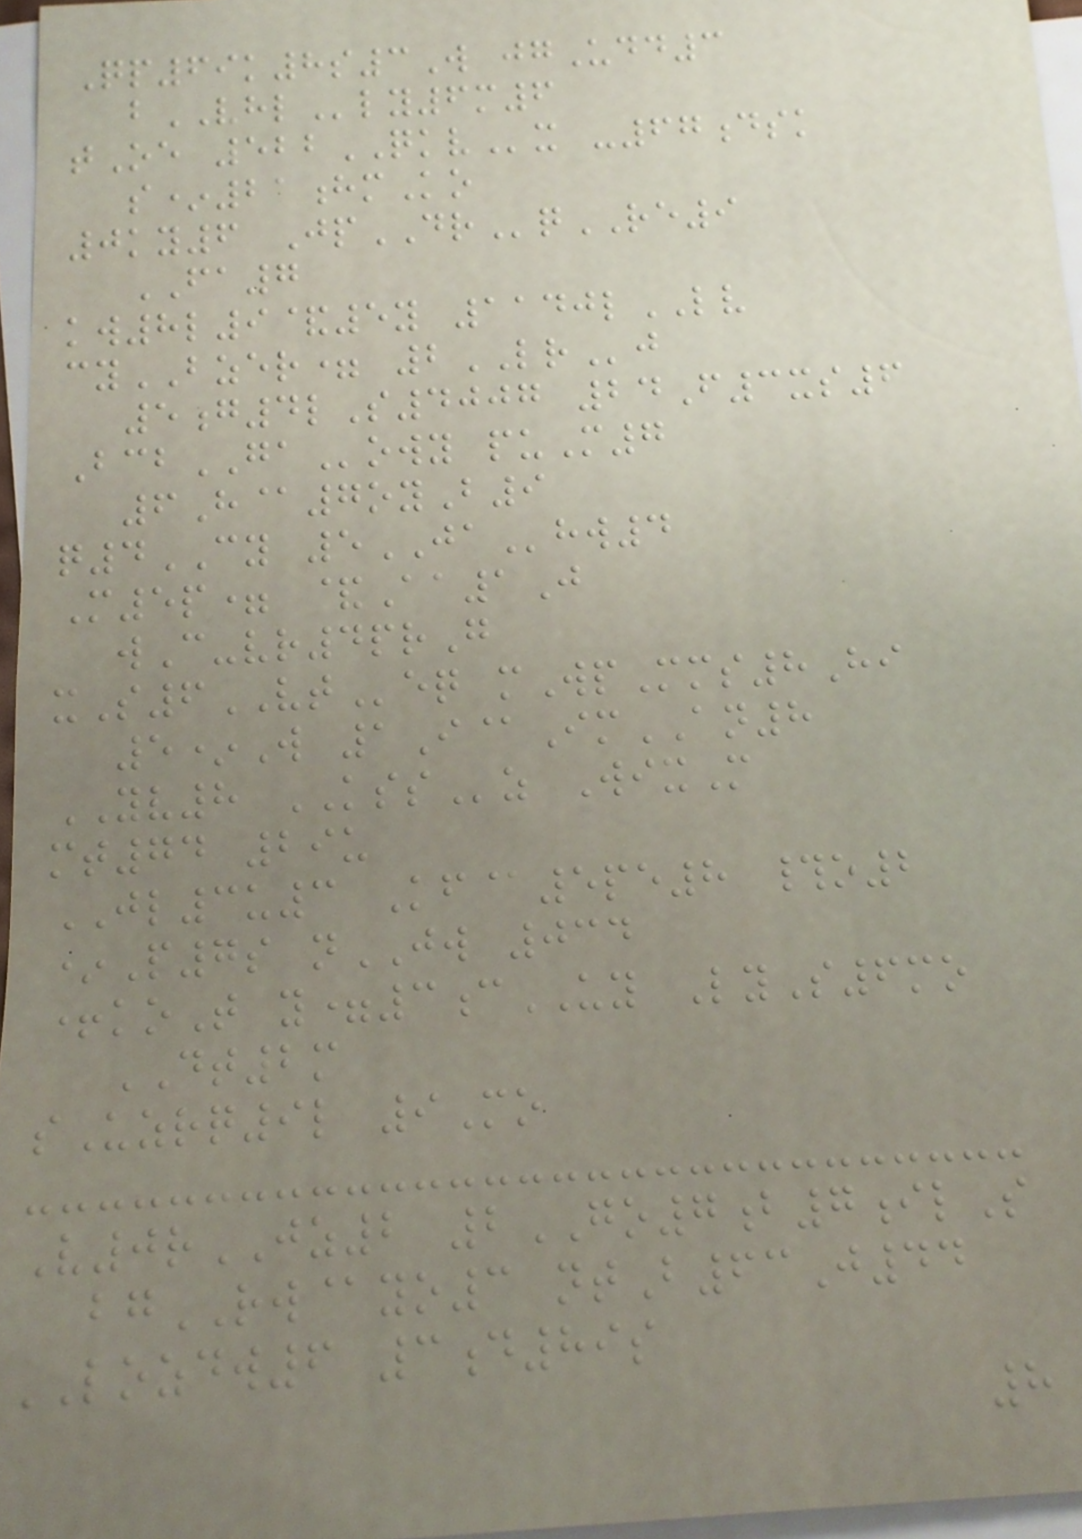Qp69k8s3W jgUdd3
bVHLly6m6
tOe 522QKVx -67dsk
s*21hmKo
0ky6 JpDRqRE9
FA7
kw8l9&5y 1140lLV
cyBZER= 2LRj
5g4lS4007 24F3xs6
BcbGAowy puM7
6H@7oyB9
q4CY 5JAhw4
M5p= &Aa1J
wC-vr4prG
xS6VTeq mWpMms8Hi
5*W 1I@ImAN8
YV8 KSSz WixM
mt74 29u
JL3u3 Kf@5pe8 #o2
*P7s nJW 034
+koT y=3cUY LyS6mo
DT2m
sUzrq9l 9Mo
V0rJZ2 2GO7b7ilS
bgRW@yo3 ntB63J44
LOZDW6 3d89s
8
